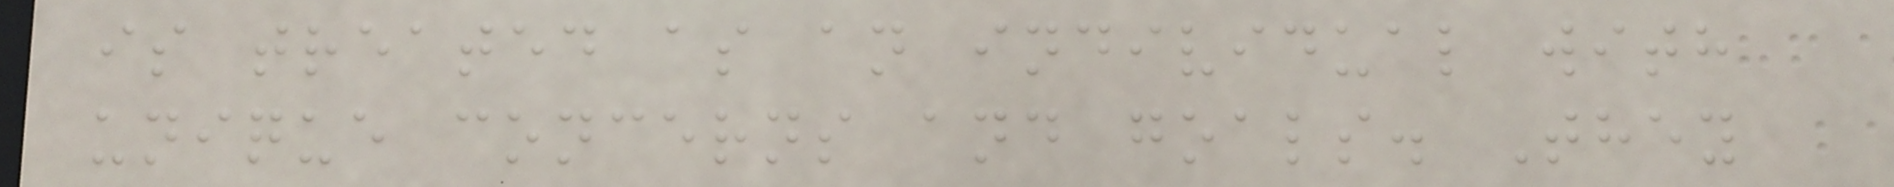is treated as an individual with
unique concerns and goals. They
